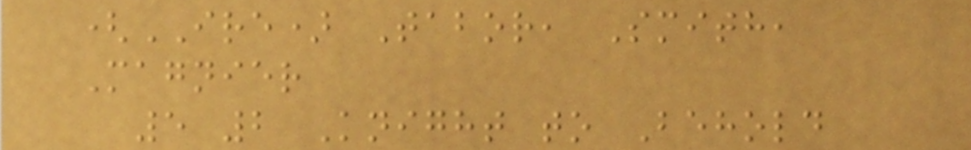(IRE) Tabor, Smith,
Magnier
5 2 Knight to Behold
